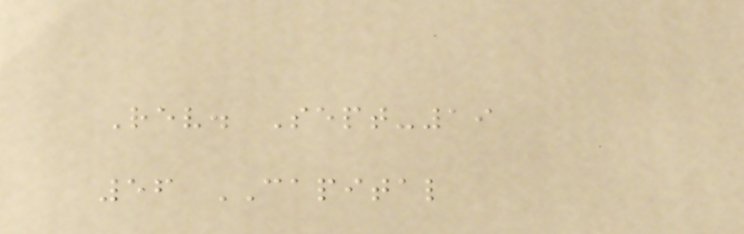Rev. Sept-19
56 CAPITAL
